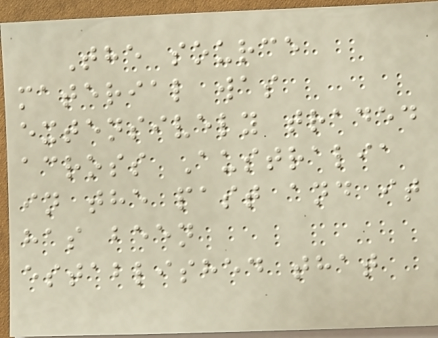The source
material was
extensively traded
across Australia
in the past and it
has been
established that
